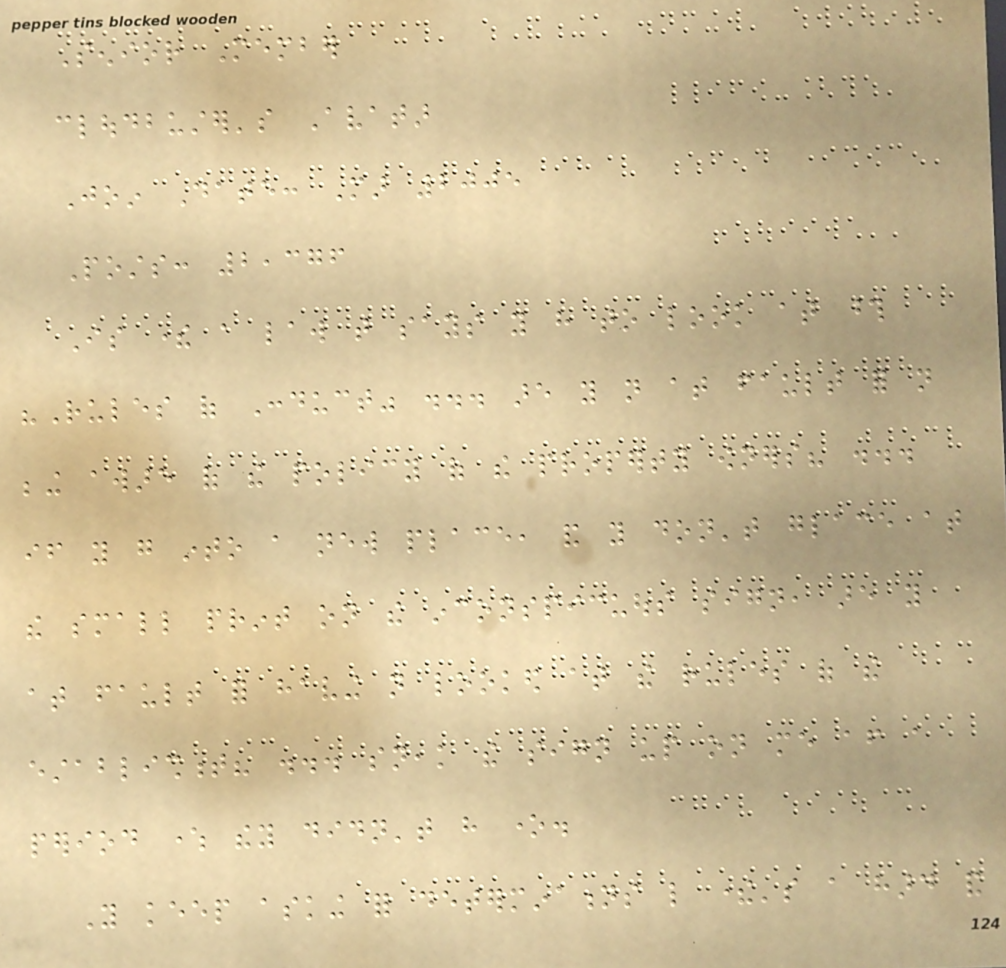Senior Member
cloudbuster's Avatar
Join Date: Mar 2005
Posts: 2,376
Is there a law that says you have to look at those
"Rules of Conduct" ... are you not at fault for not
being aware of the policy of the property owners? ...
if you go into a new place, and you don't glace at
the small print on the inconspicuous sign, are you
at fault for having not looked at the rules of the
establishment? ... sneak the sign up on me after a
period where they didn't have one.
You keep asking for determinations like there's a hard and
